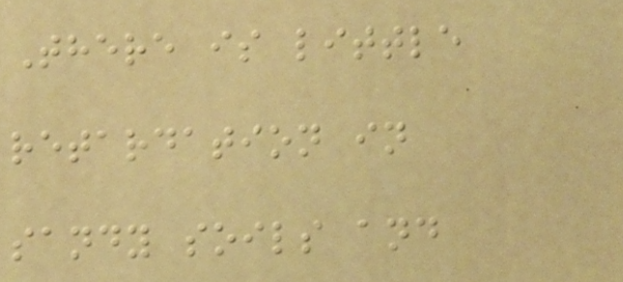There is little
retardation in
sandy soils and
